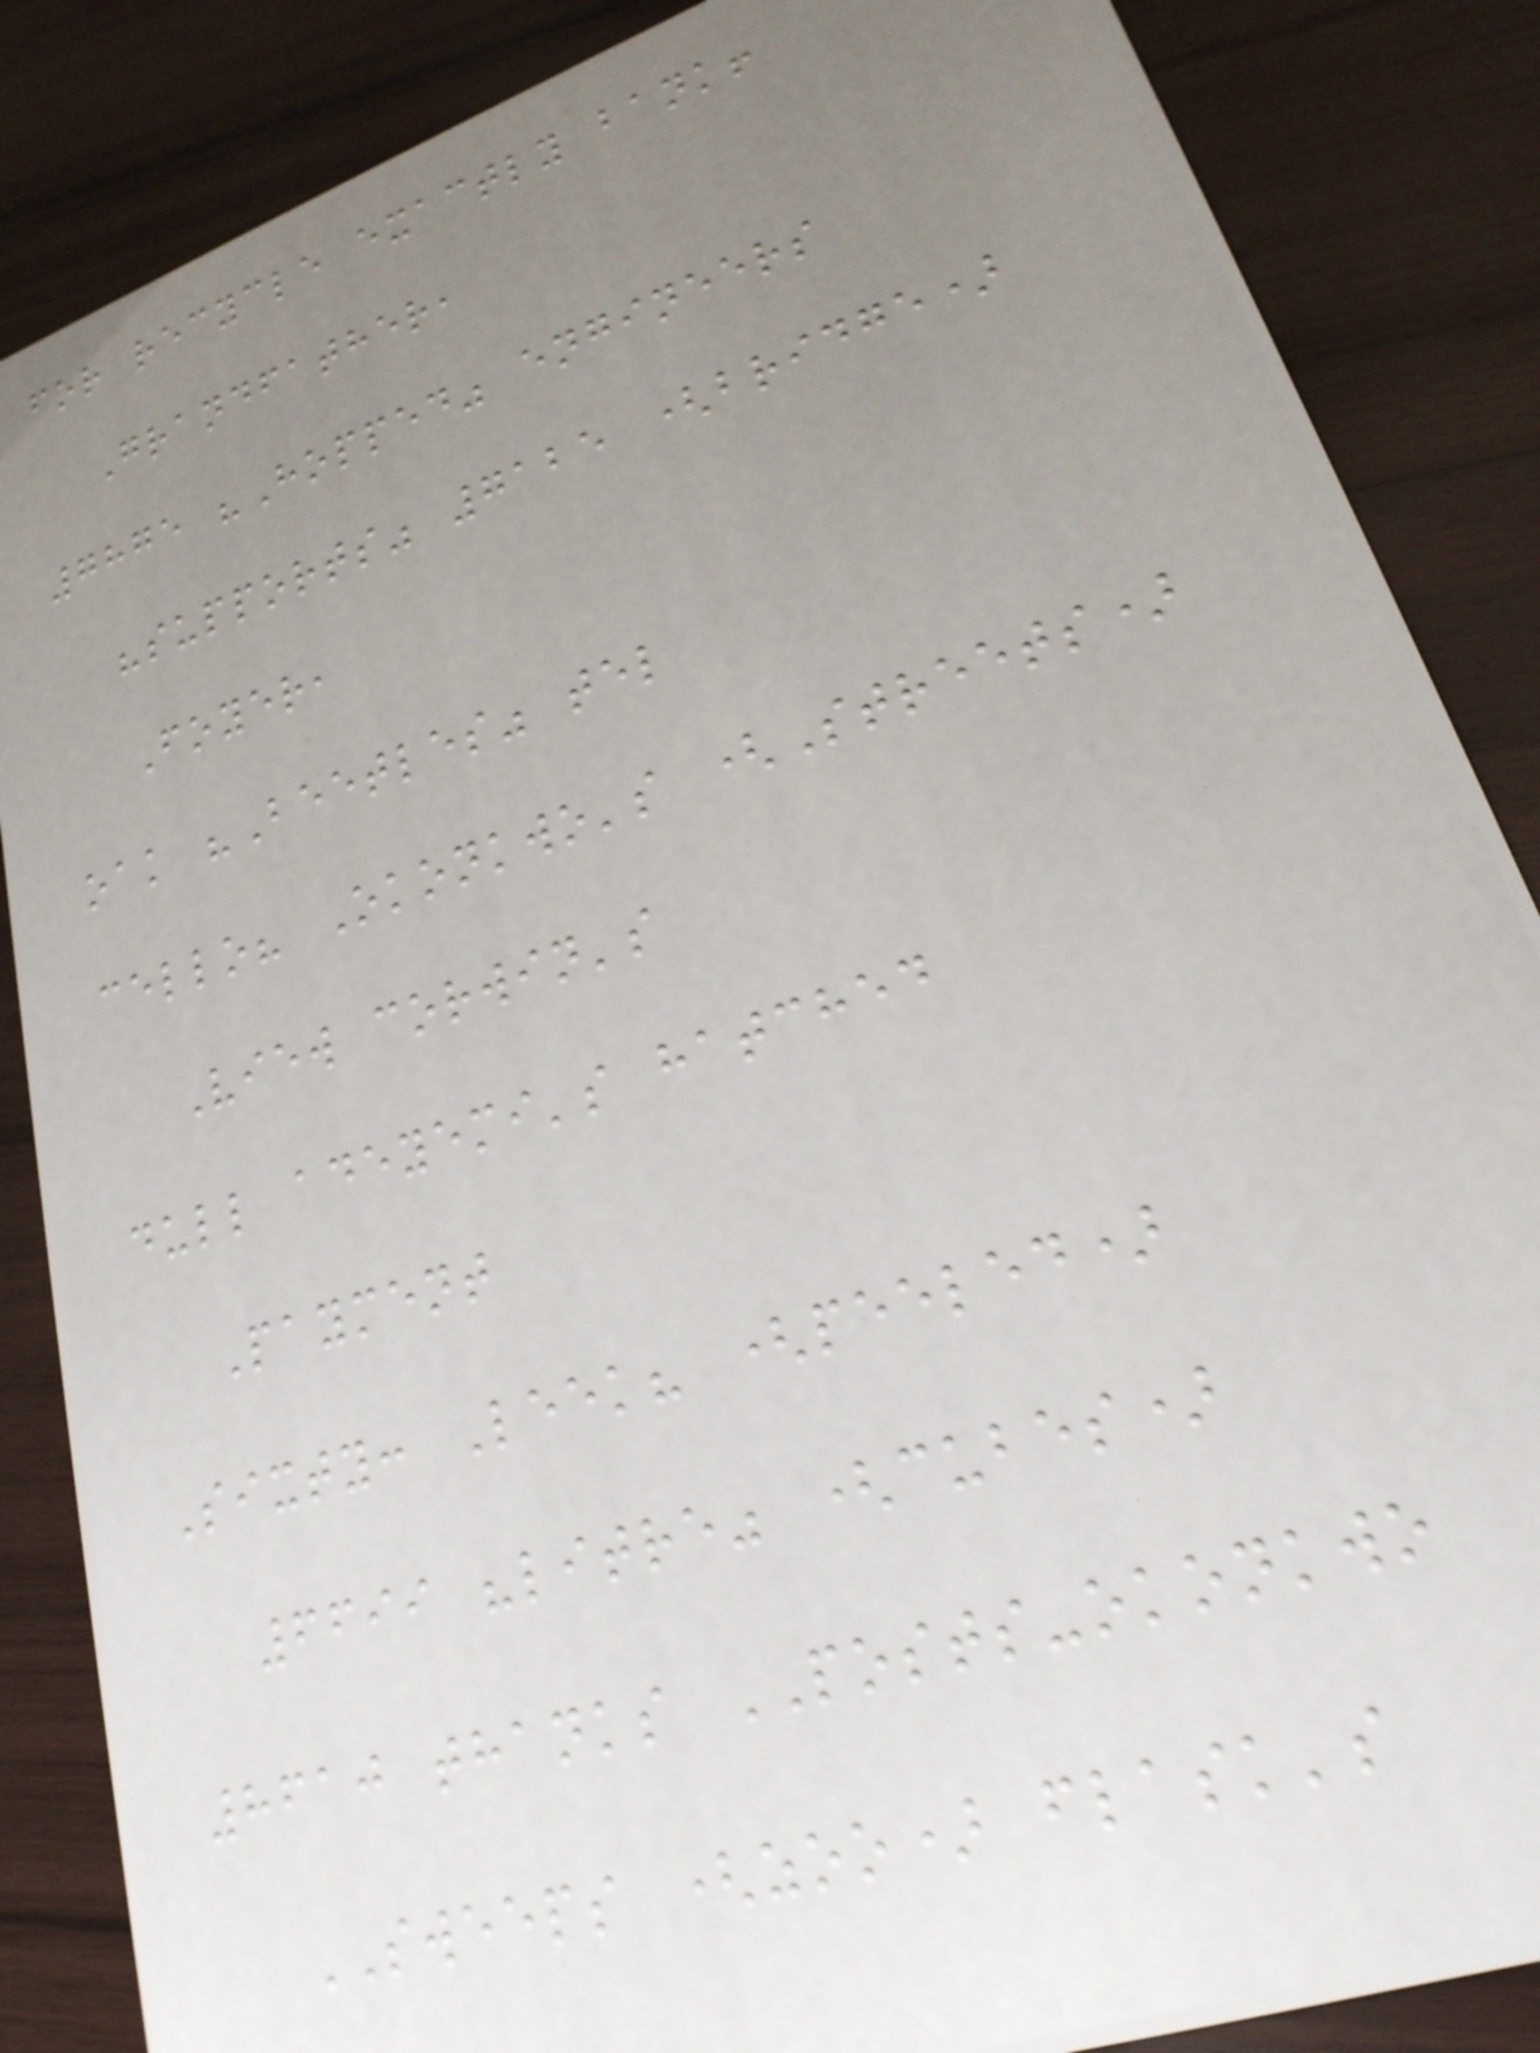for recycle exactly bank!
Grandfather,
7875 "Hopped" engineers
"supports" 7125 (bridge)
Foyer,
oak "Beetles" tel
cello? Okonkwo's (Streets)
View corwin's
dull adeyemi's hatched
Payment
Sixty: Leek? (peeled)
6699 "litre" (cubes)
8610 thanks POSTS-okonkwo
SWEEPS (zoo) flask's
